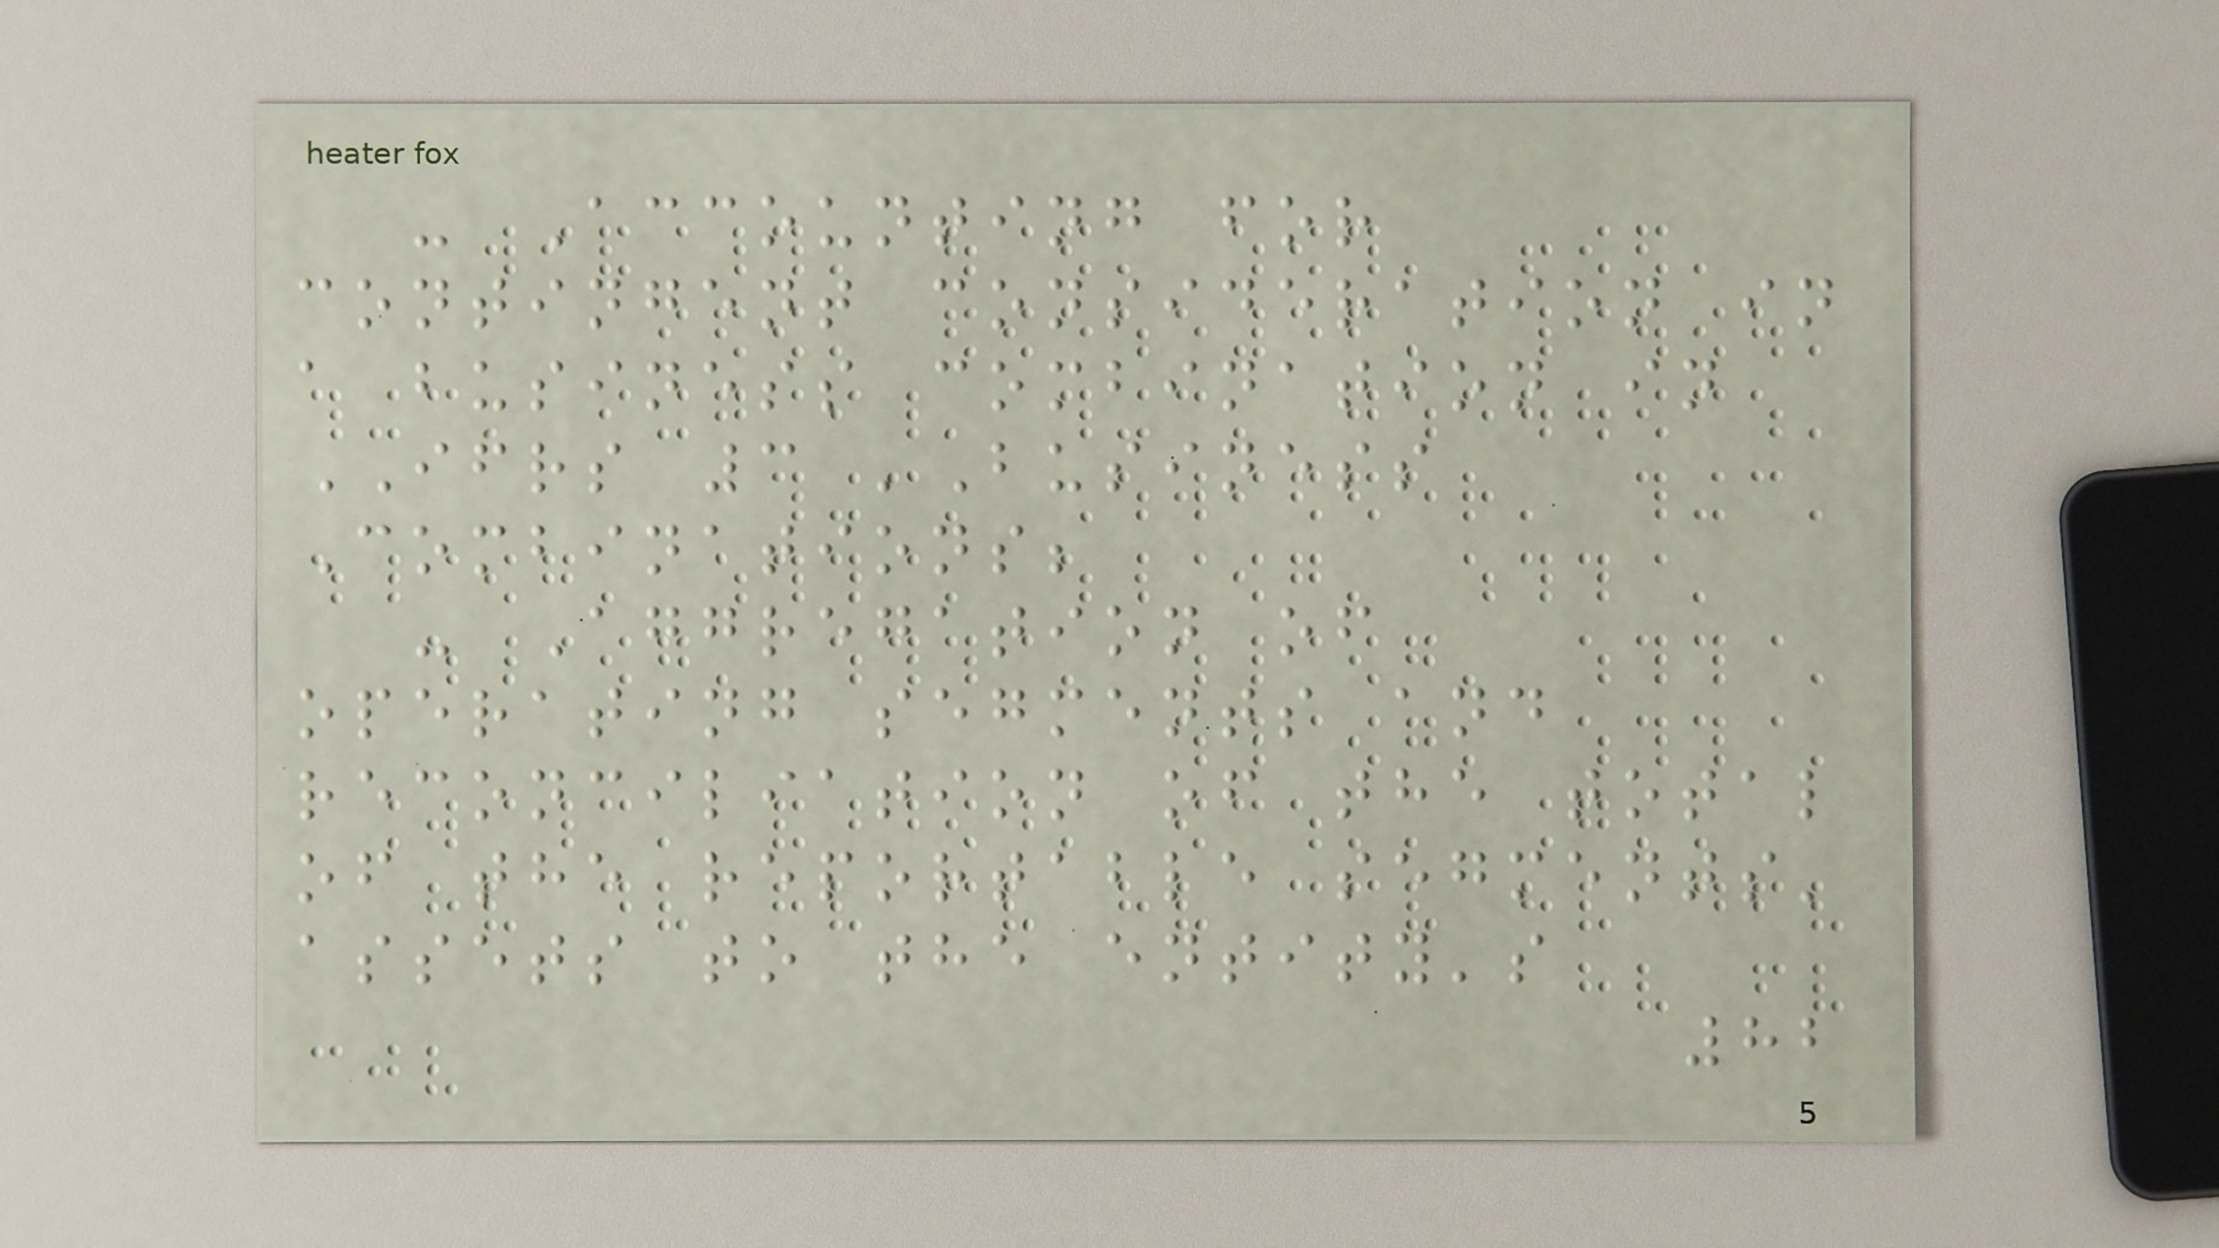- Accounting for
contingent consideration in
a business combination in
IFRS 3 'Business
Combinations;
- Aggregation of
operating segments and
reconciliation of the total
of the reportable segments'
assets to the entity's
82
